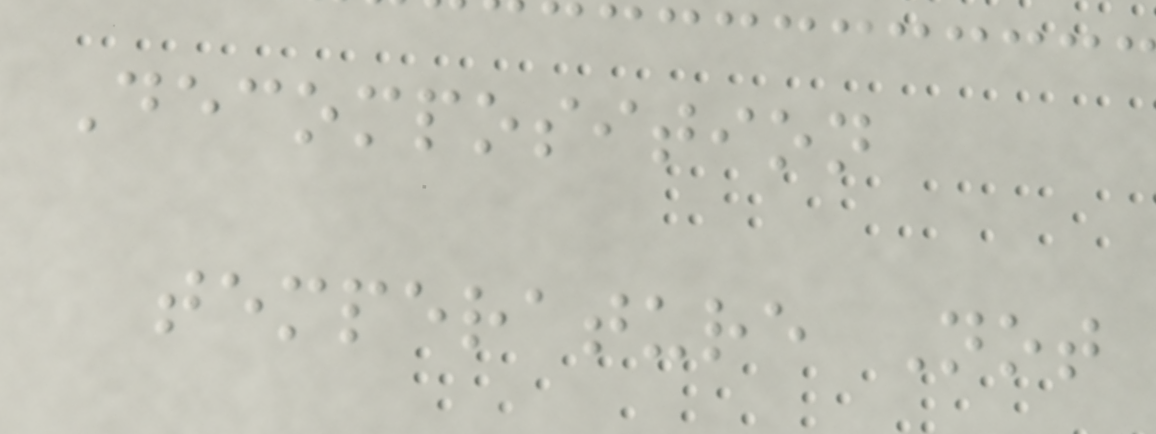Decomposition
temperature Not
